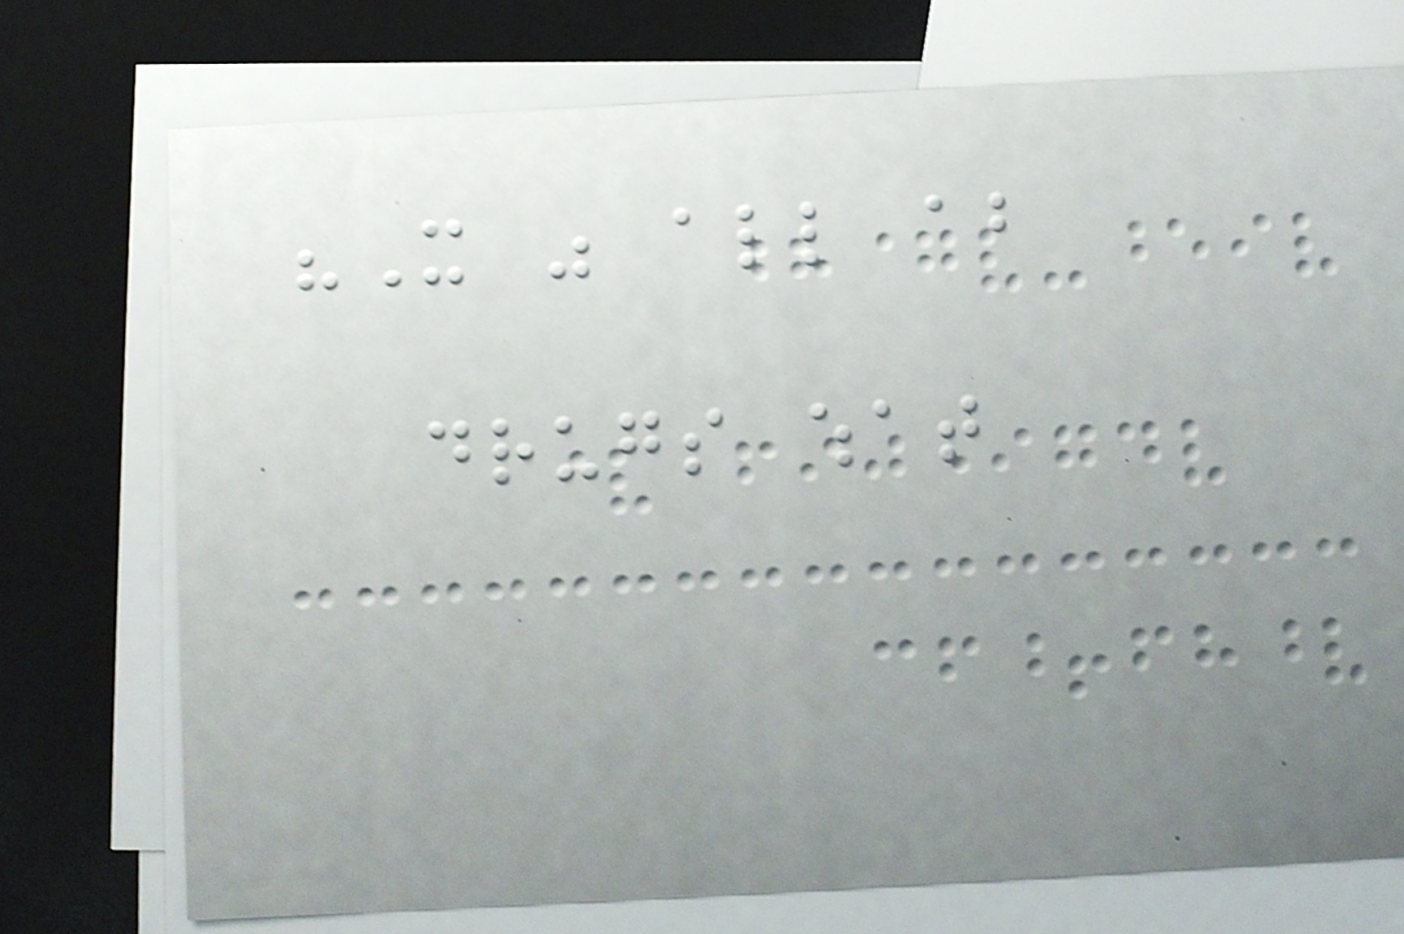"It was all about
drugs what
